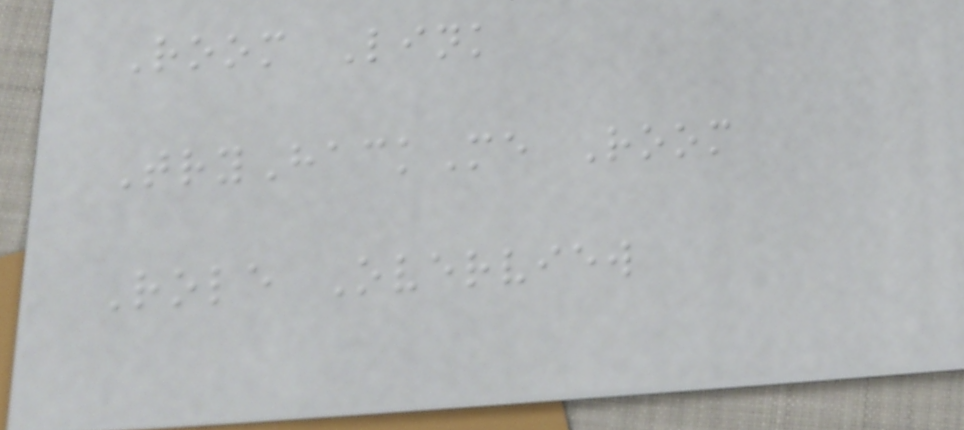Room Link
TryHackMe Room
Role Overview
